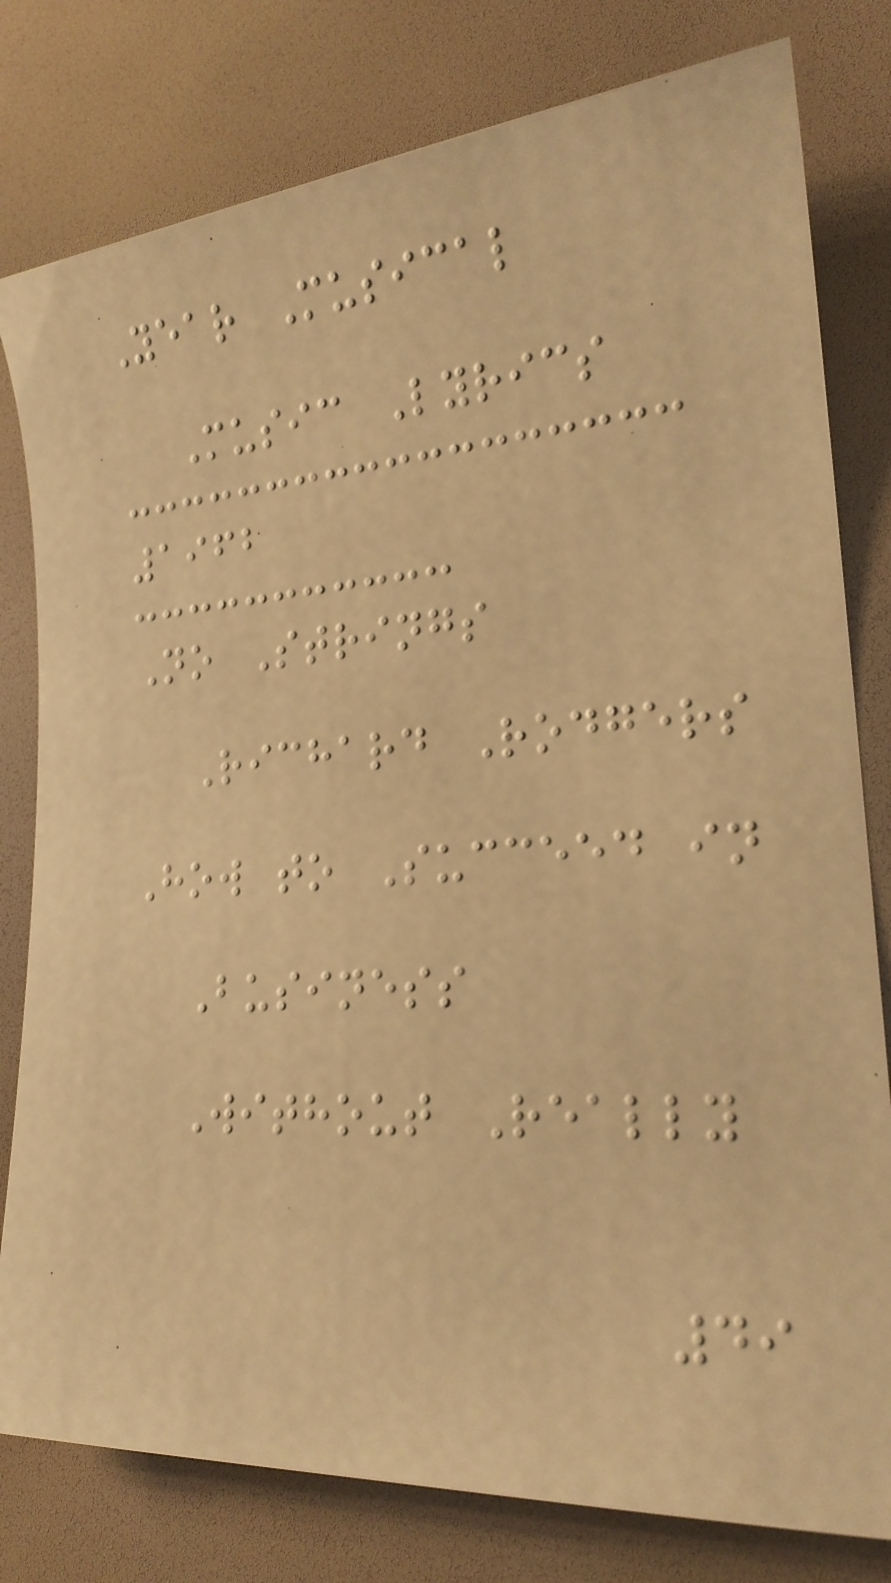Year Musical
Music Lyrics
1962
No Strings
Richard Rodgers
How to Succeed in
Business
Without Really
49
